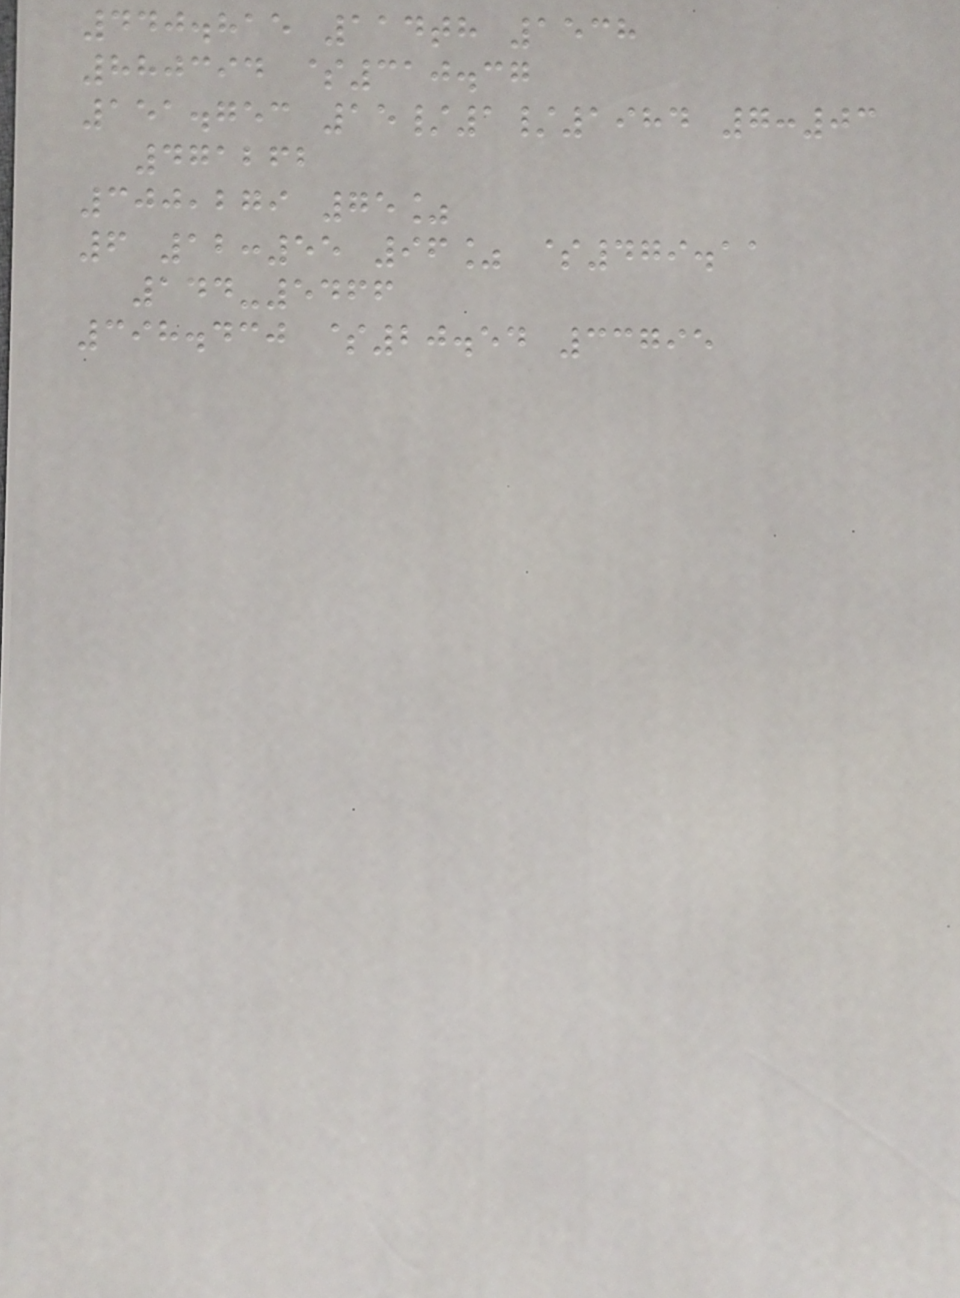440.815 114th 1538
880394 $310.37
151.753 15/1/1984 7:03
471262
300,279 75%
6 12:55 96% $479.11
144-5466
398.430 $20.54 33795
